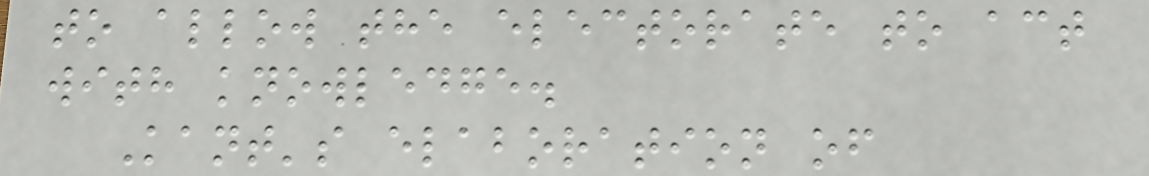to allow the electorate to act
with knowledge.
Kant's elaboration of
